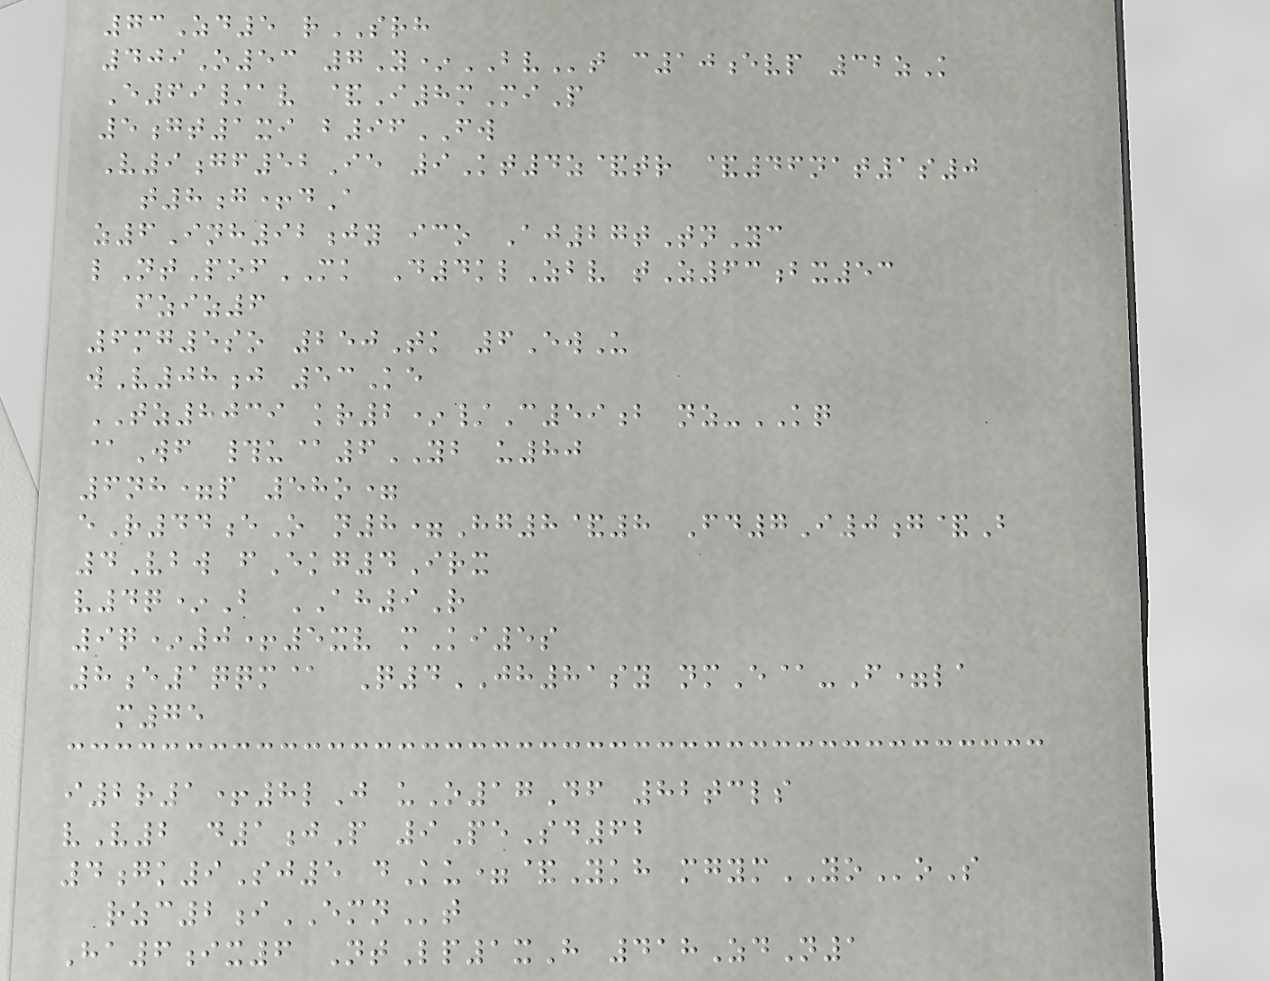73Zd5 rSRH
409O53 7Y*BVt c10evp 32zK
E69/av &I8mMiP
5gt1xi b96FW
V9gf52Ie 9Kt4z&tr &46nat1s0
t8g+dA
z6Inh92jy ico Aj27tTnYc
lNtPofMK D4klZbv tZ63bx53
fziz6
6mg5so 250Tk 6EwU
wV08j 53Ke
TZ8039 kr2*/C59b nz-KQ
@Wf #u@6YB u80
6nh=p 58o=
eR44eO n8=Hg8&8 Fd7I0g&B
4Vbw fEkg4Irx
v4q*B AH9R
9q*0+5xv mKi5s
8e1qqm@ Q4JH81sy nmE@-F=la
m75
i2r1+8lJ uO17Df 82tcls
vV2 d1jP 9PeSd62
4gk9Sj5 dKu=&Ykh mgymYOoS
rzc2iEMNt
Ha6ix6 NtLp1xH 418ZdN1
